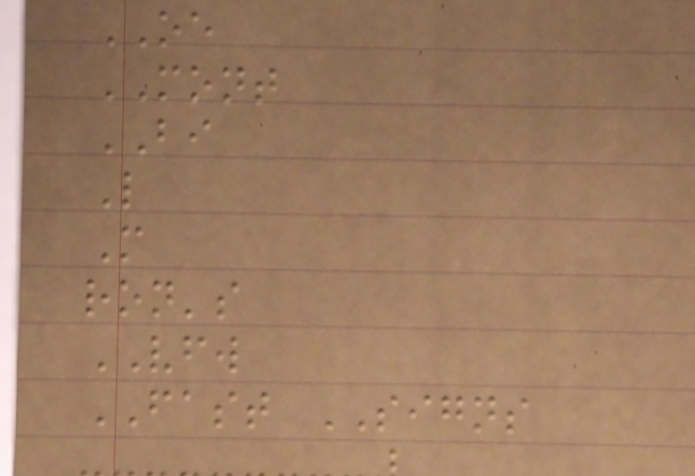OE
MONT
BI
L
M
ron's
VFW
FAST SIGNS
